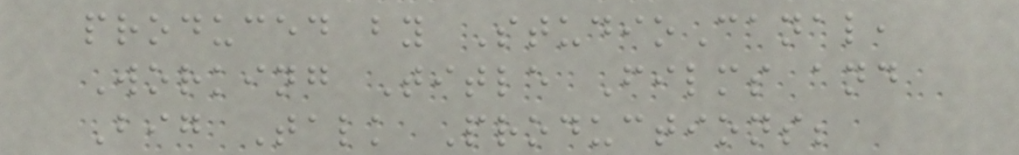produced by StudioCanal,
Working Title Films and
Big Talk Productions;
